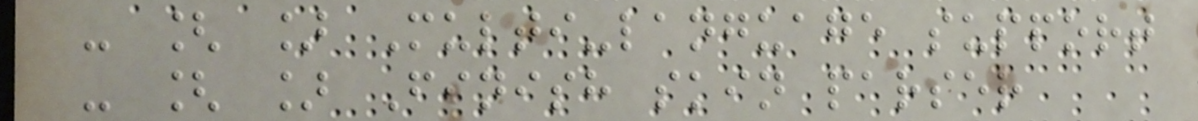- [ ] Multi-language support
- [ ] Finish skin parser
